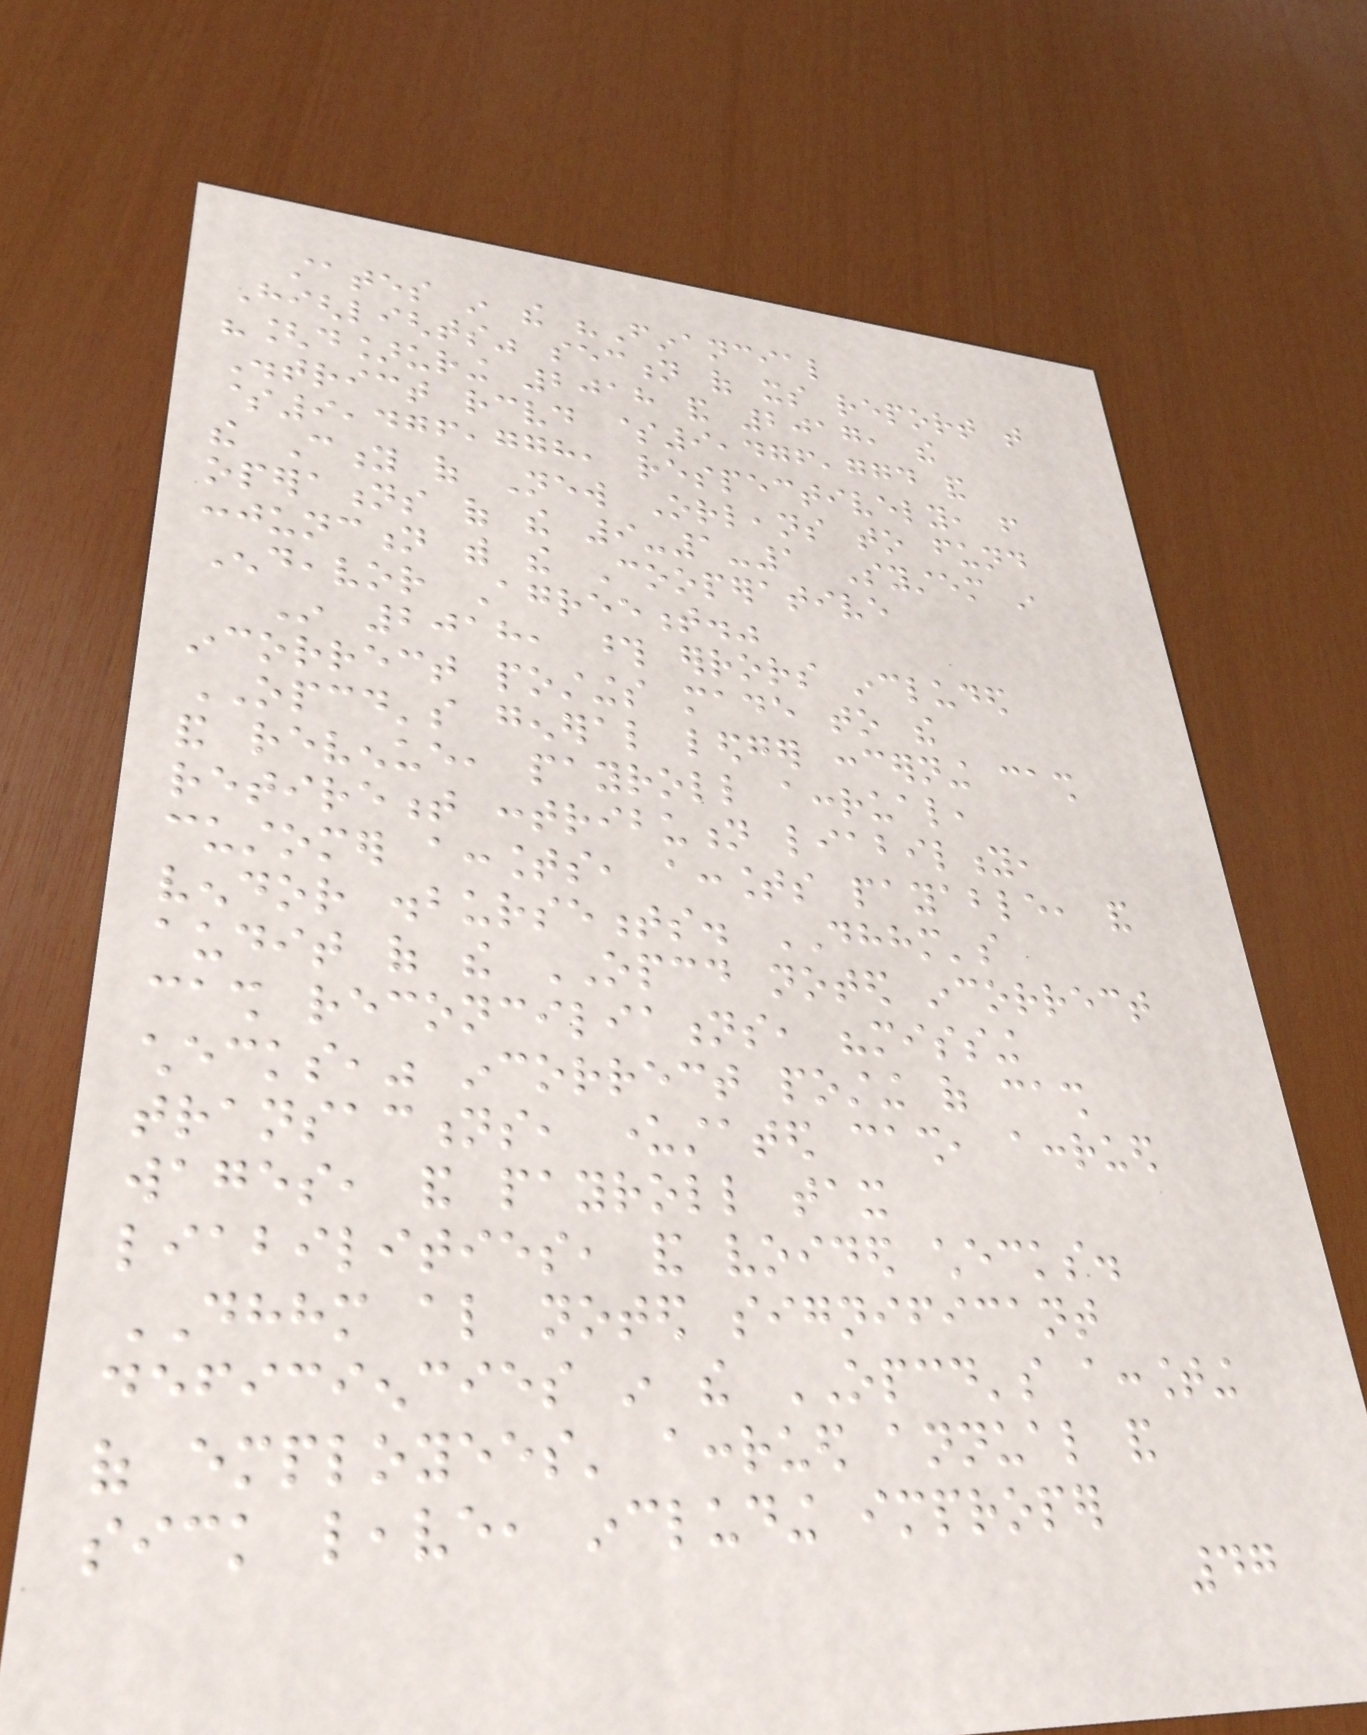states in the "Financial
Highlights" section of its report that
"[d]uring 2018 and 2017, the
District received $9,476,774 and
$9,476,778, respectively, from
the City of New Orleans to fund
operations of the 9-1-1 System in
conjunction with the Cooperative
Endeavor Agreement."
In 2018, those errors included
incorrect postings made to the
OPCD's general ledger concerning cash
and revenue, payroll accrual,
retirement contribution liability,
customer accounts, accounts payable, and
vendor disbursements. DHHM's
audit of the OPCD noted incorrect
cash reconciliations, "missing
checks," incorrect posting of cash
transactions, understated cash, accrued
wages, and payroll tax
liabilities, and voided checks.
DHHM also noted significant
deficiencies in the OPCD's accounting
of employees' accrued annual and
sick leave, including improper
47
